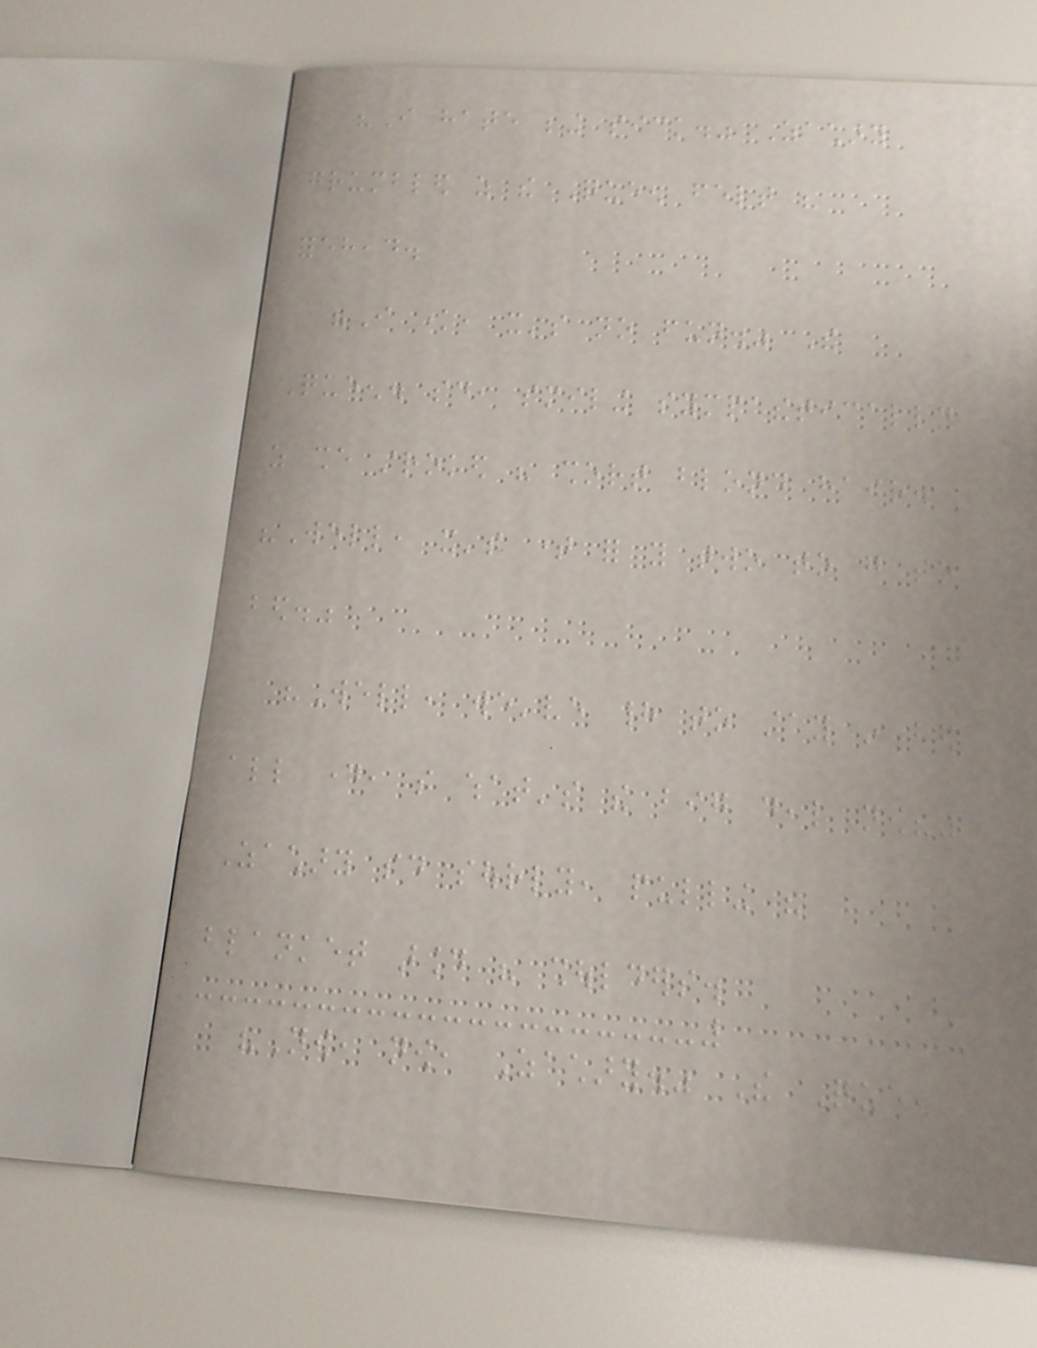"I hate being sick." Zachary
grumbled as the Queen felt his
forehead.
"I know, it's no fun." The
Queen. said, smiling sympathetically
as she stroked his short blond hair.
"Well, it's time for you two to go to
bed."
"Well, we've had to stay in bed
all day, so what's the big deal now?"
Zachary said sourly, pulling his
blanket around his shoulders.
"Now, now, Zachary." The Queen
